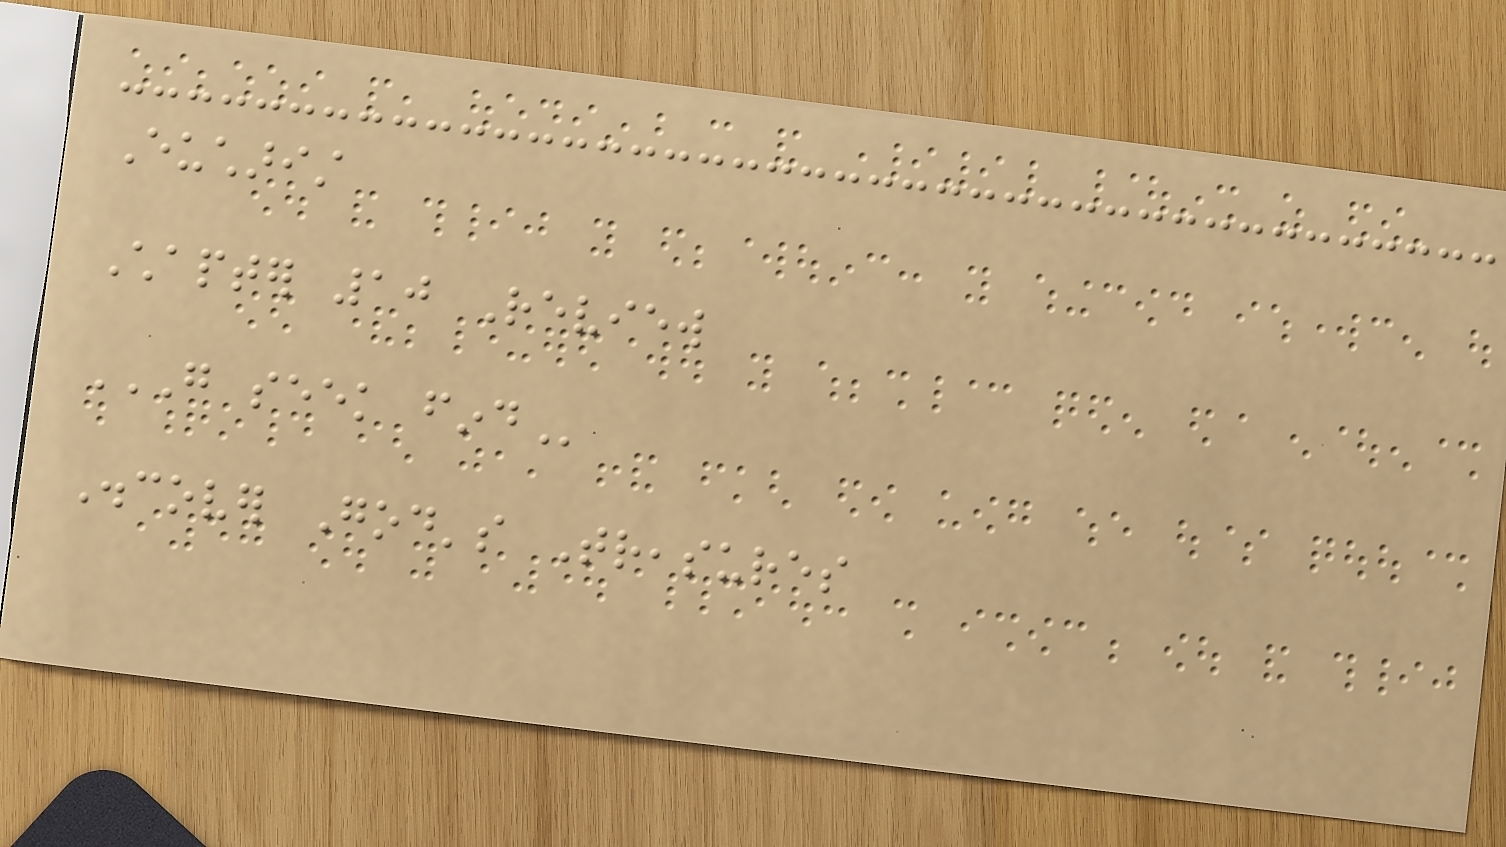Eucharist
Chapter 10 Review
GO SEEK FIND
Discover God's Treasures
